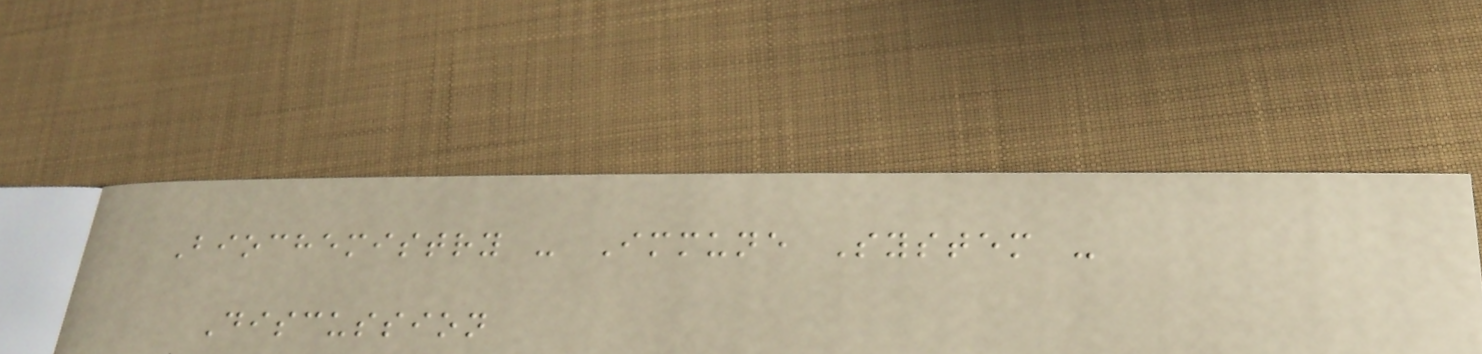Biochemistry - Immune System -
Discussion
